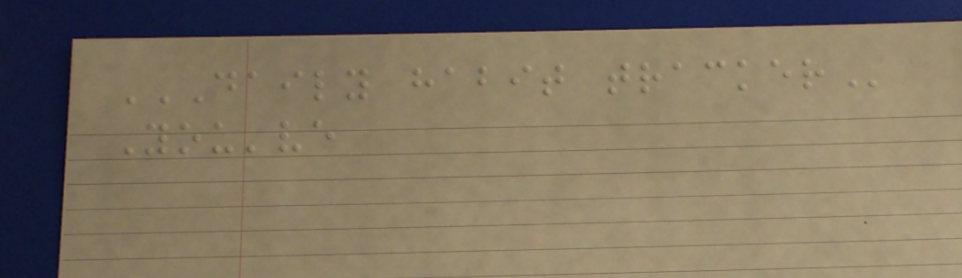DAILY HABIT TRACKER
You've
